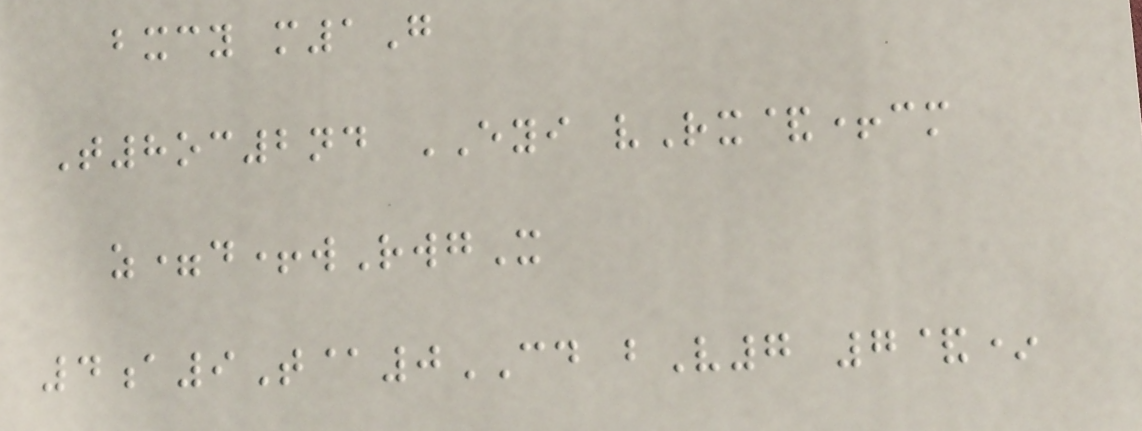bxcy m1G
T8oc2nd EYI vRx&+cm
z=d+wRwgX
4a9T@0CD bV7 7&*
